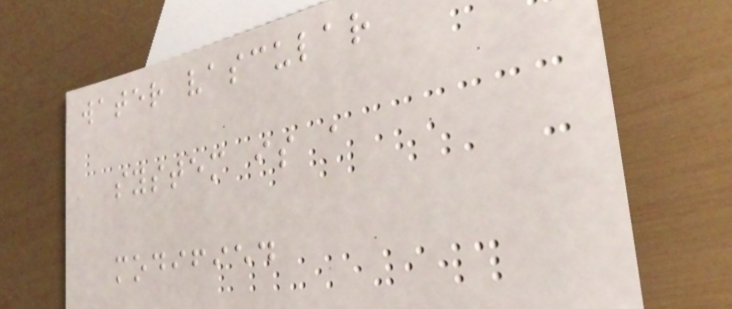water vascular
system is a
modified
